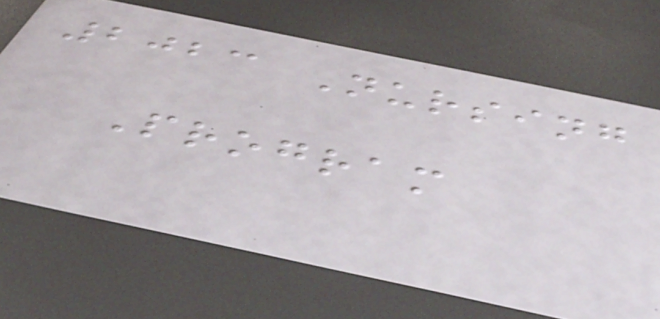2023 Nursing
Program
